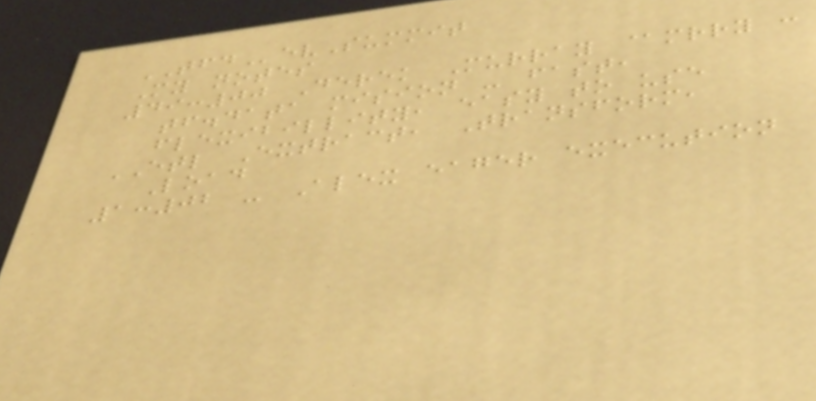TFDevSummit
My notes
49:00 Derek Murray @mrry :
tf.data mision - fast,
flexibillity, easy to use
ETL Extract, Transform,
Load
1:02 - Alex eager execution
